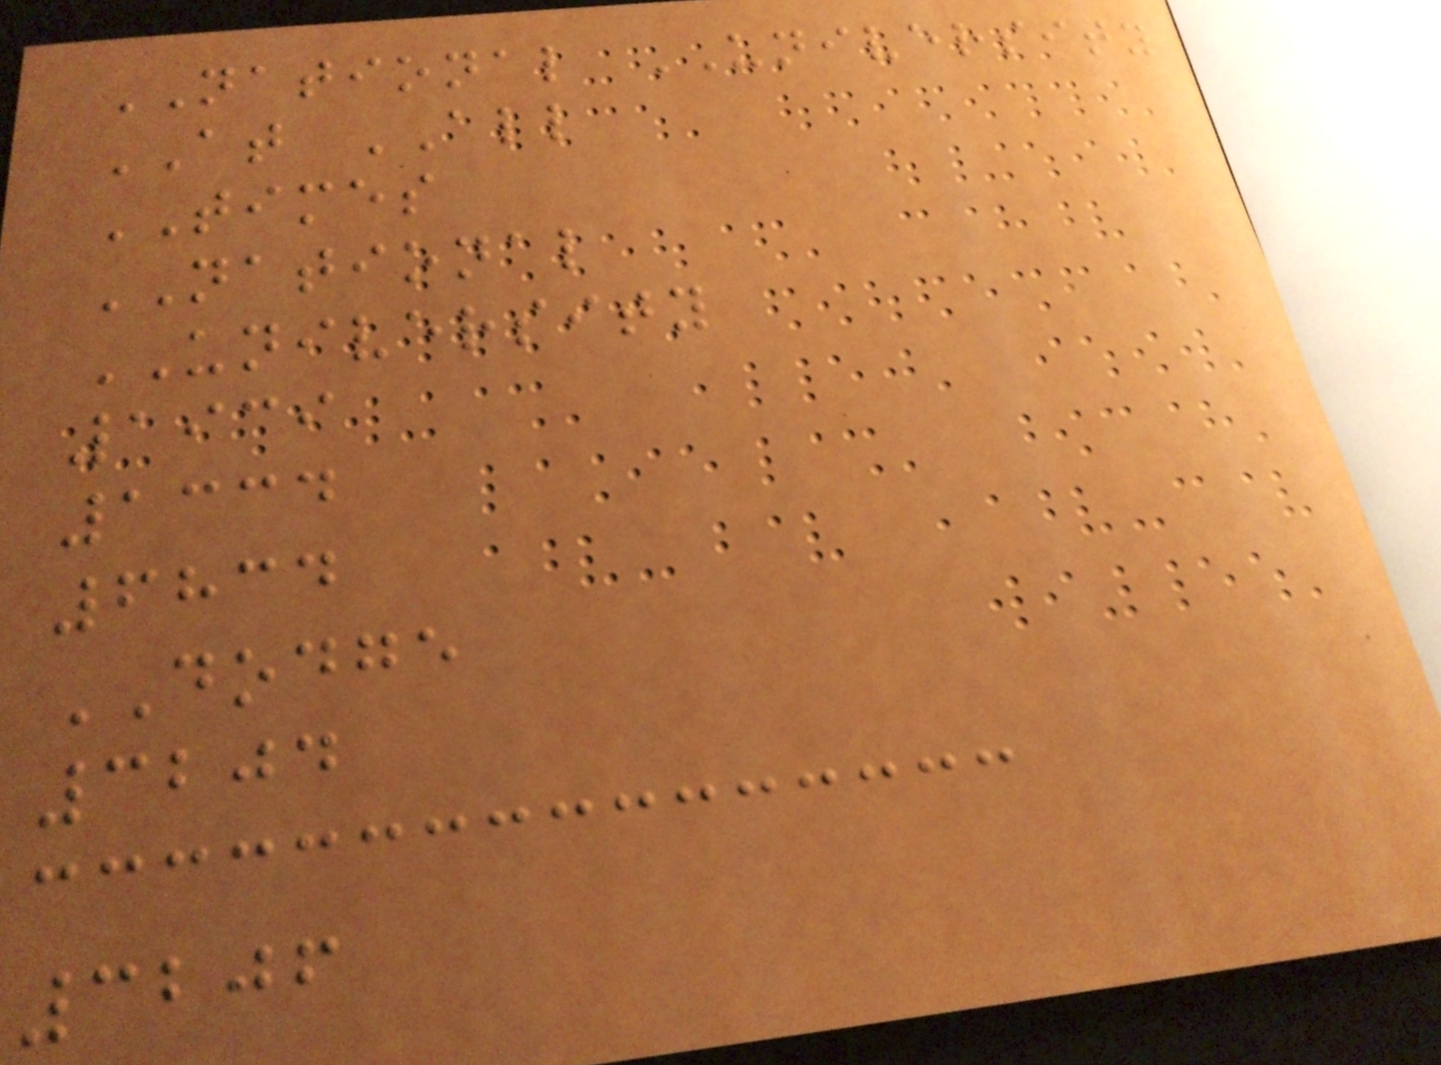NATIONAL UNIVERSITY
AT ALL
TIMES
NATIONAL
UNIVERSITY
1939
1334
6834
DODGE
3204
3206
